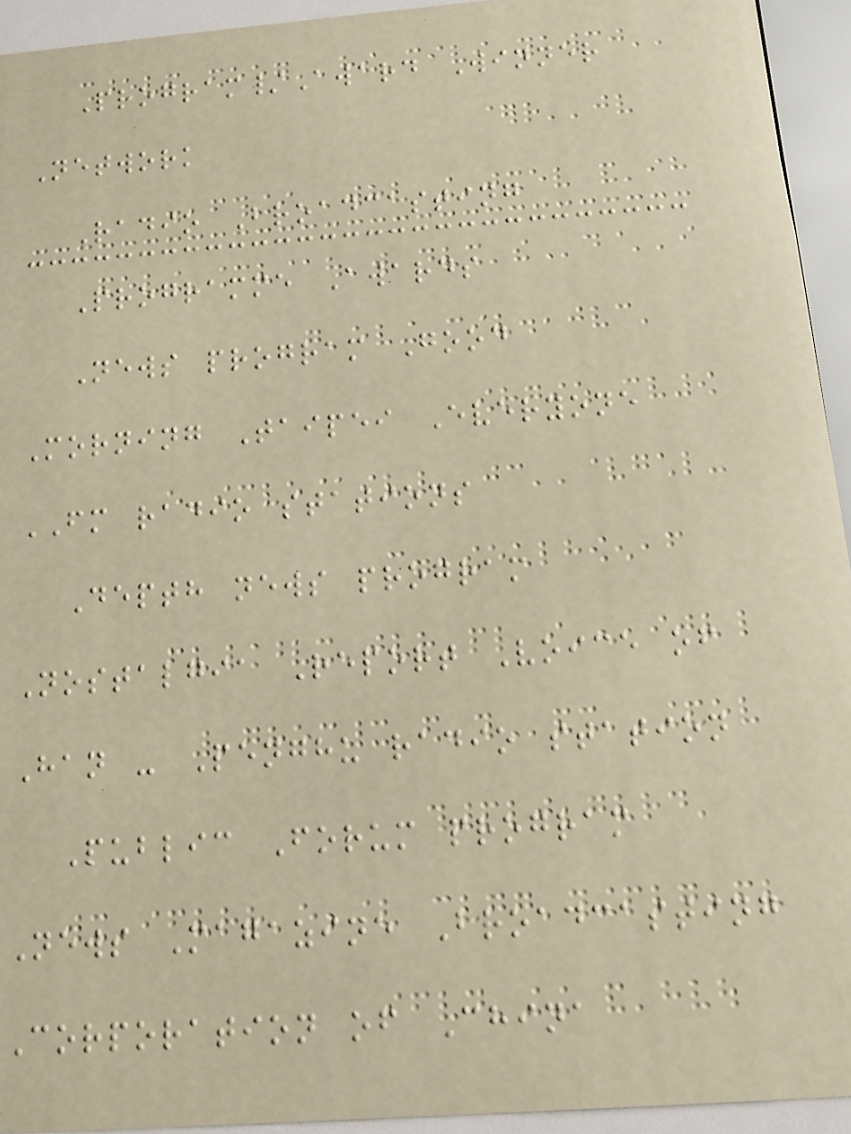Program/Award Winner
Network
Radio Broadcasting
Programme Awards
News program Good
Morning Taipei Everyone
FM radio stations
Depth news program
Nostalgia Report Voice of
Han - Penghu radio station
Public Forum program
News Magazine Broadcasting
Corporation of China
